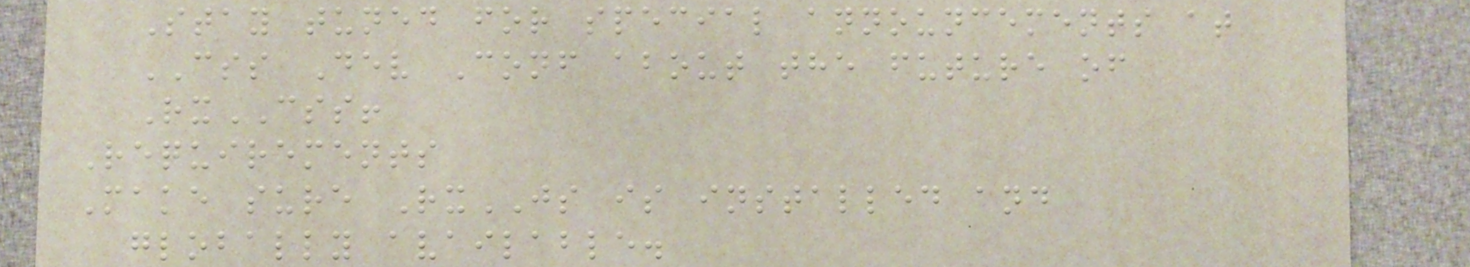Stay tuned for special announcements at
CSS Dev Conf about the future of
RxCSS!
Requirements
Make sure RxJS is installed and
globally available.
